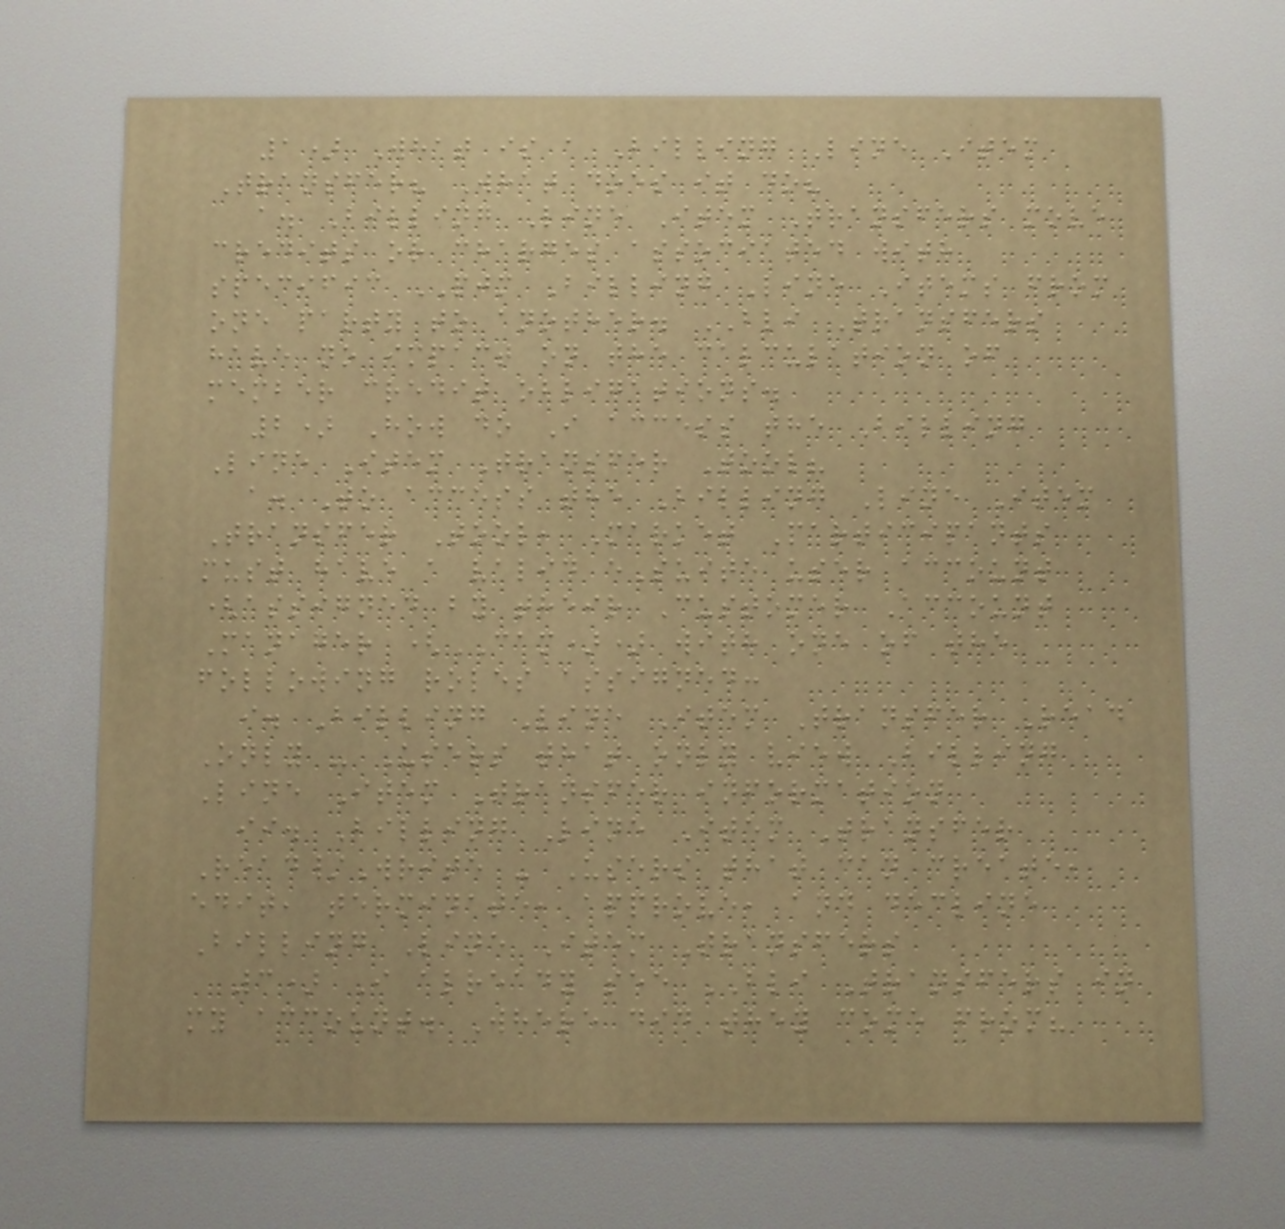1) What is a Billing Line Item
Transfer? What does it do?
a. Billing Line Item Transfers move
credits or charges associated with
specific PJM Billing Line Items from
one party to another. BLI Transfers
have no impact on the calculation of
member credit obligations.
2) How do I access the Billing
Line Item Transfer Tool?
a. To access the Billing Line Item
Transfer Tool, Market Participants
must have a valid eSuite user account
(assigned by their Customer Account
Manager (CAM)) with one of the
following roles assigned:
i. Billing Line Item Transfer Read
Only - Users that only view Billing
Line Item Transfer information
ii. Billing Line Item Transfer
Read/Write - Users that can create,
edit, terminate, approve, and decline
Billing Line Item Transfers
3) I already see BLI Transfers in
my account. Where did they come from?
